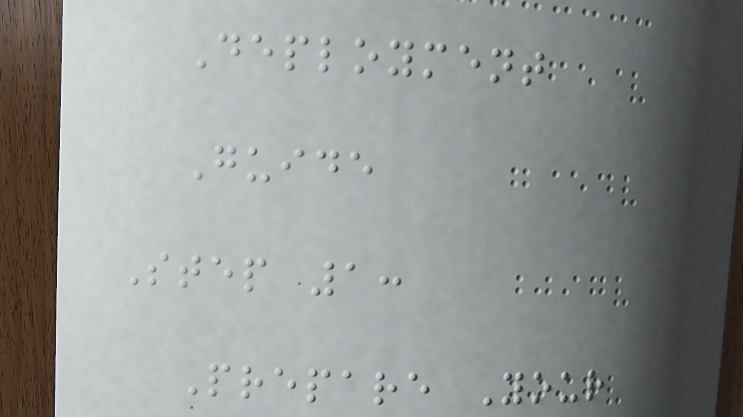Deployment
Guide
Step 1:
Prepare Your
